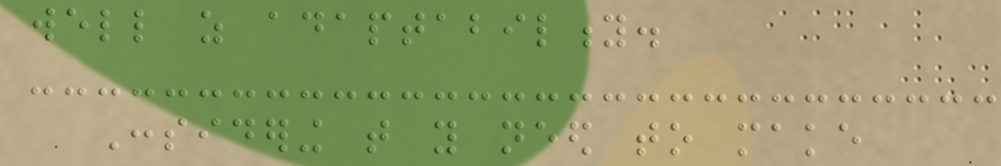well as adaptability.
Considering that you need to make
